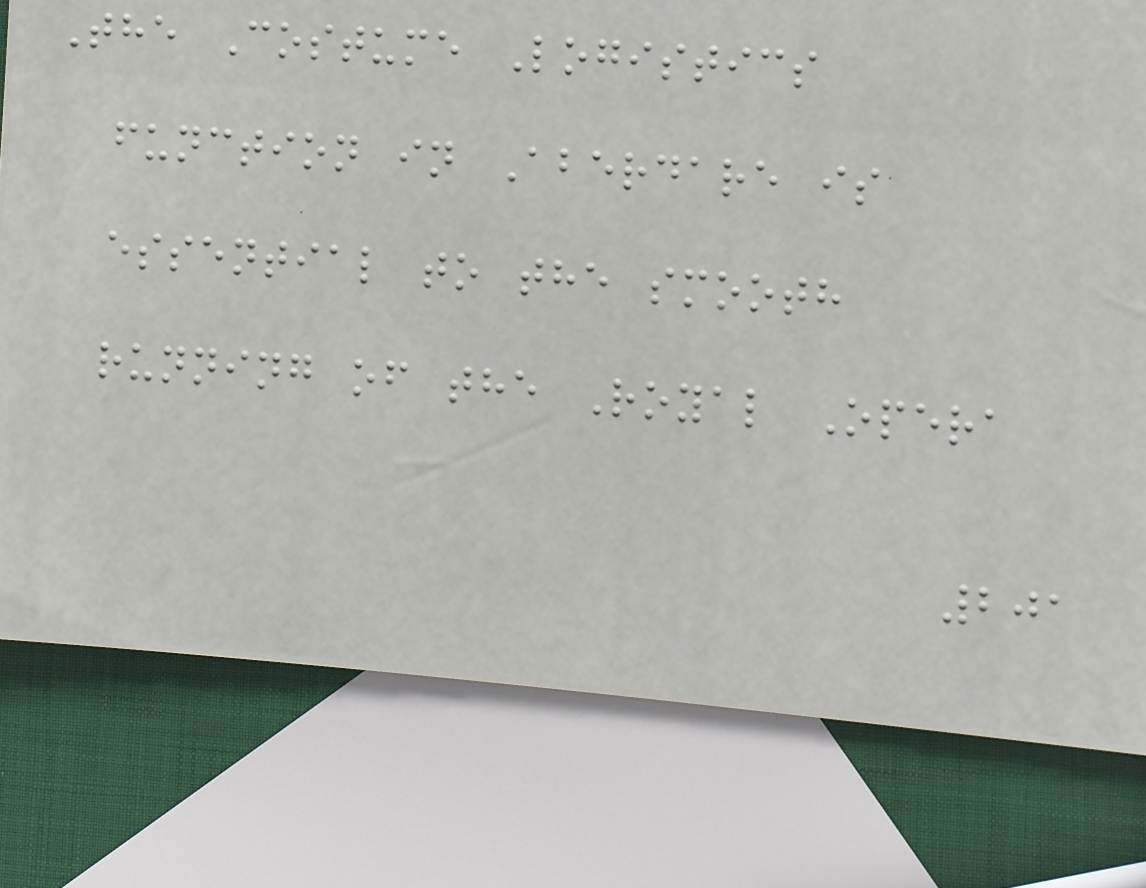The Costume Logistics
function in Aberdare is
essential to the smooth
running of the Royal Opera
201
